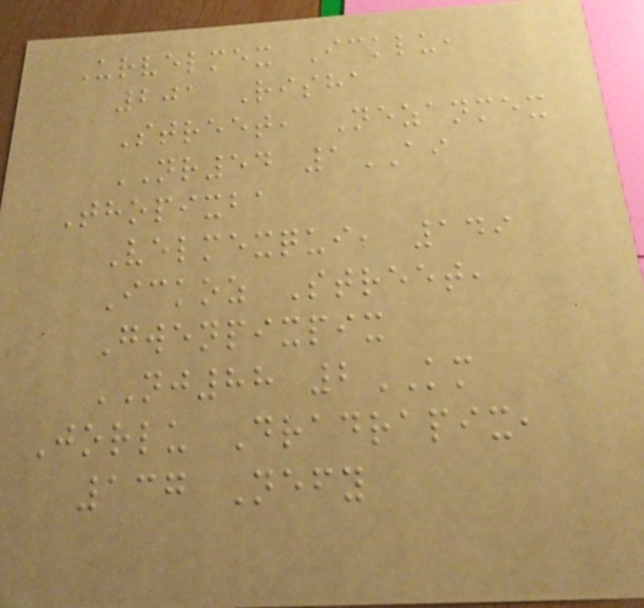Urvelmex Icklu,
201 Risha
Street, Nezanmex
NR54 1AI
Thopixba
Velmexqui, 149
Ickoz Street,
Gwenpixpix
NJ88 2KM
Jorlu Dradrapix,
137 Nefy
